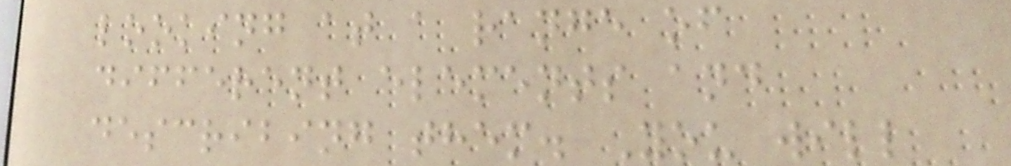looking at a range of
different elements and
describing them. You will
